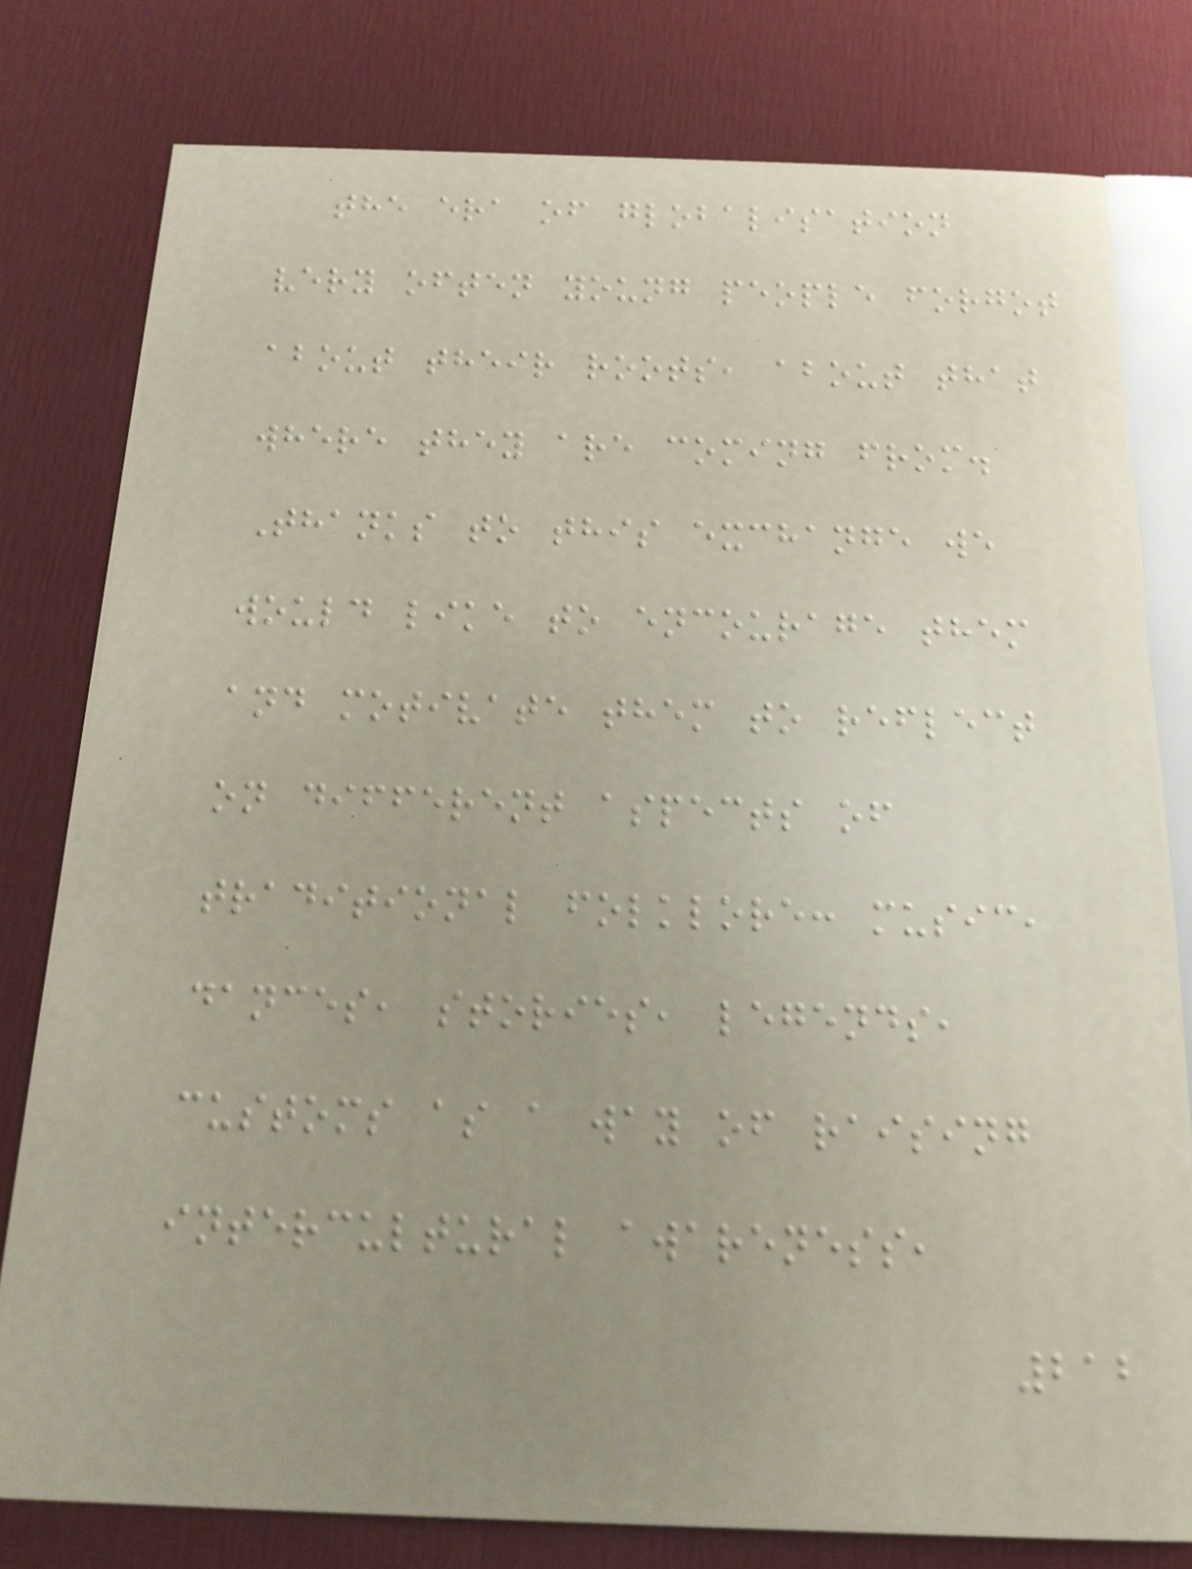the era of globalisation
very often young people forgot
about their roots, about that
where they are coming from.
Thanks to this exchange we
would like to encourage them
and motivate them to reflect
on different aspects of
traditional folklore: music,
dances, stories, legends,
customs as a way of raising
intercultural awareness,
212
